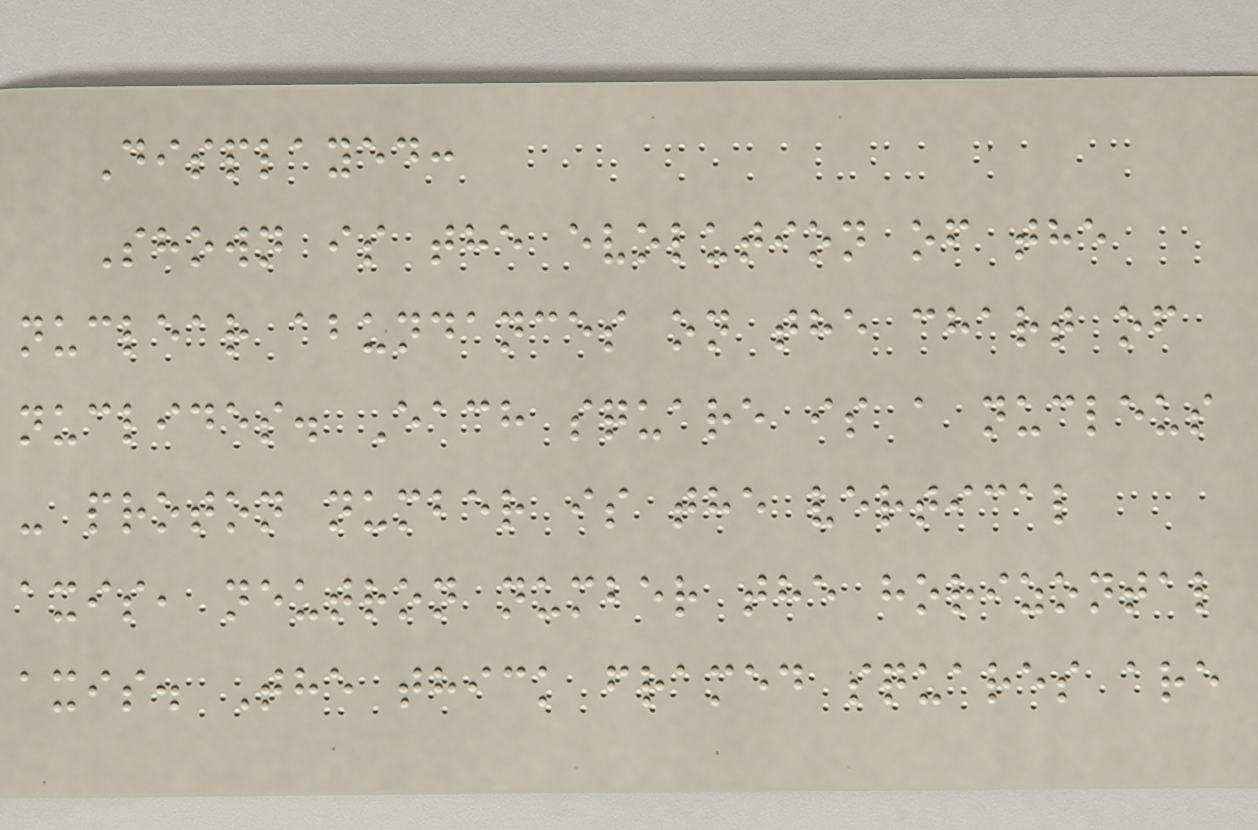Displayed:
Shown is the evolution of the
nuclear abundances on the chart of
nuclides. Each square is a nucleus
- proton number is the vertical
axis, neutron number the horizontal
axis. The thick framed squares are
